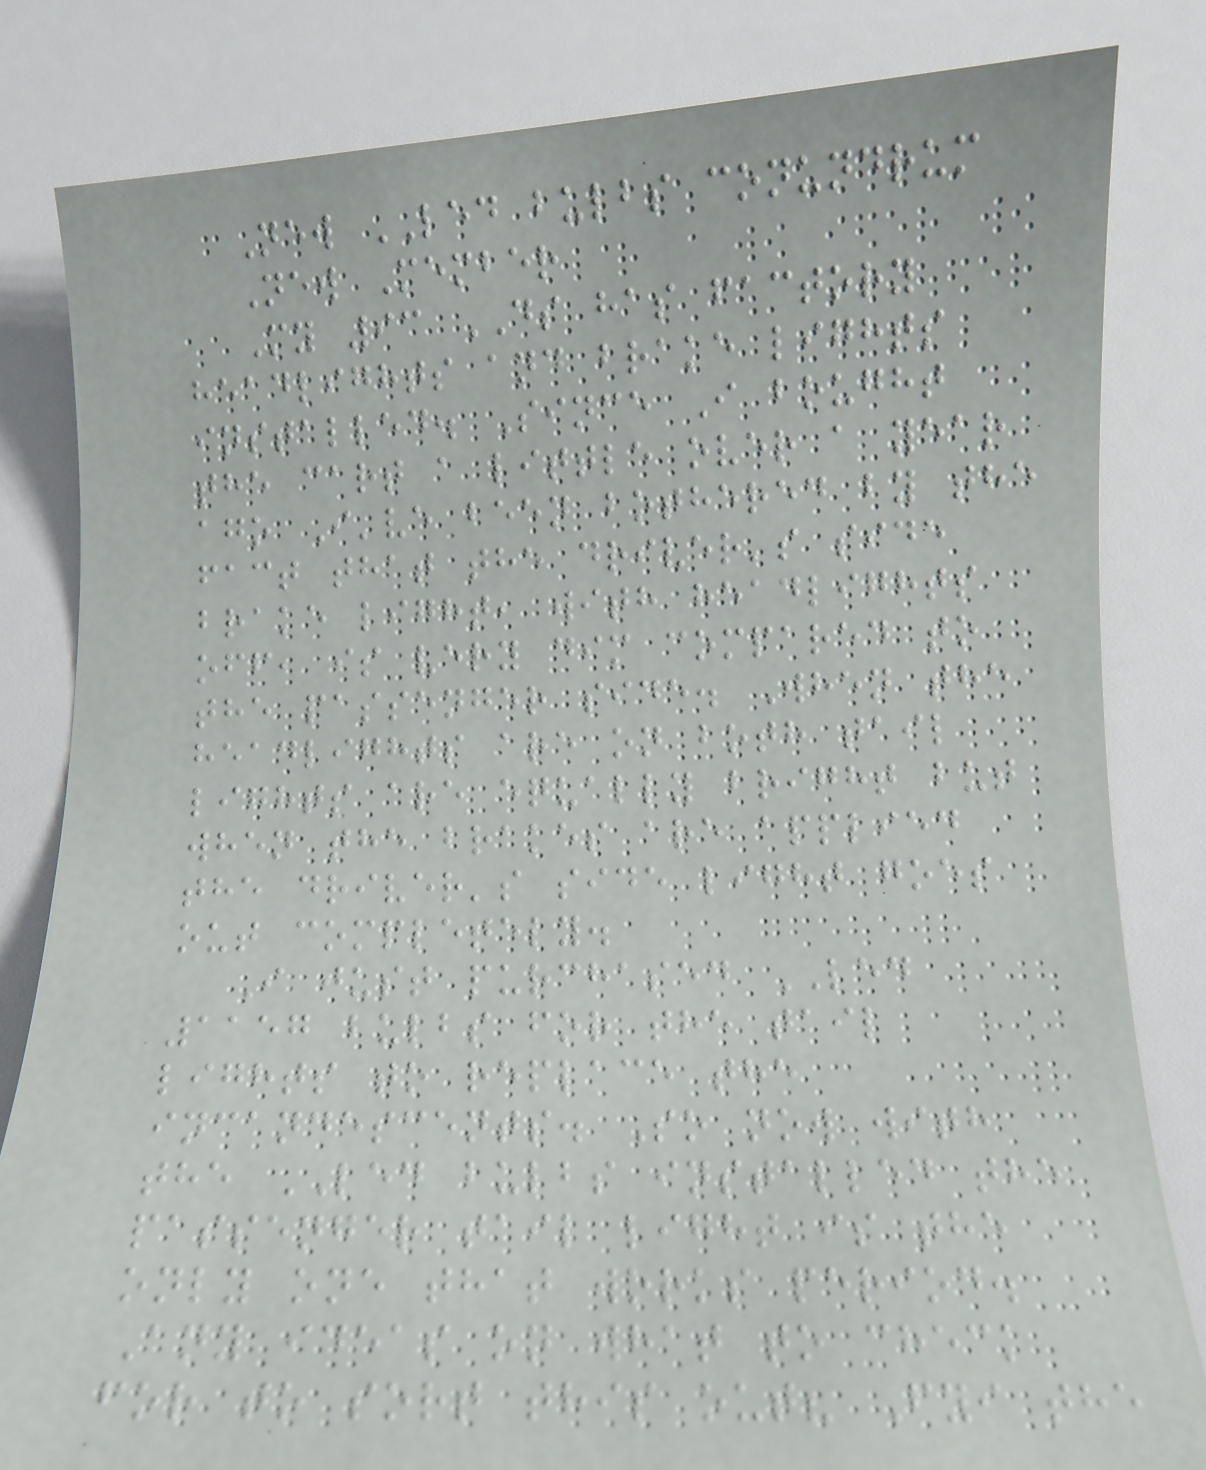New LED bulbs conundrum
New Member
My 93 DS has factory
headlights and brake lights
installed. Since I bought
the cart a little over a year
ago I've been bothered by the
fact that the driver's side
brake light, with headlights
off, is very dim compared to
the passenger side. When the
headlights are on both tail
lights are equally bright but
when the brakes are applied
the driver's side light goes
out completely.
I just purchased LED
1157 bulbs for the tail
lights to replace the
incandescents. So now with
the LED bulbs installed the
passenger tail light is the
only one that works period.
Any ideas on what to check
for to sort this out? Fyi the
